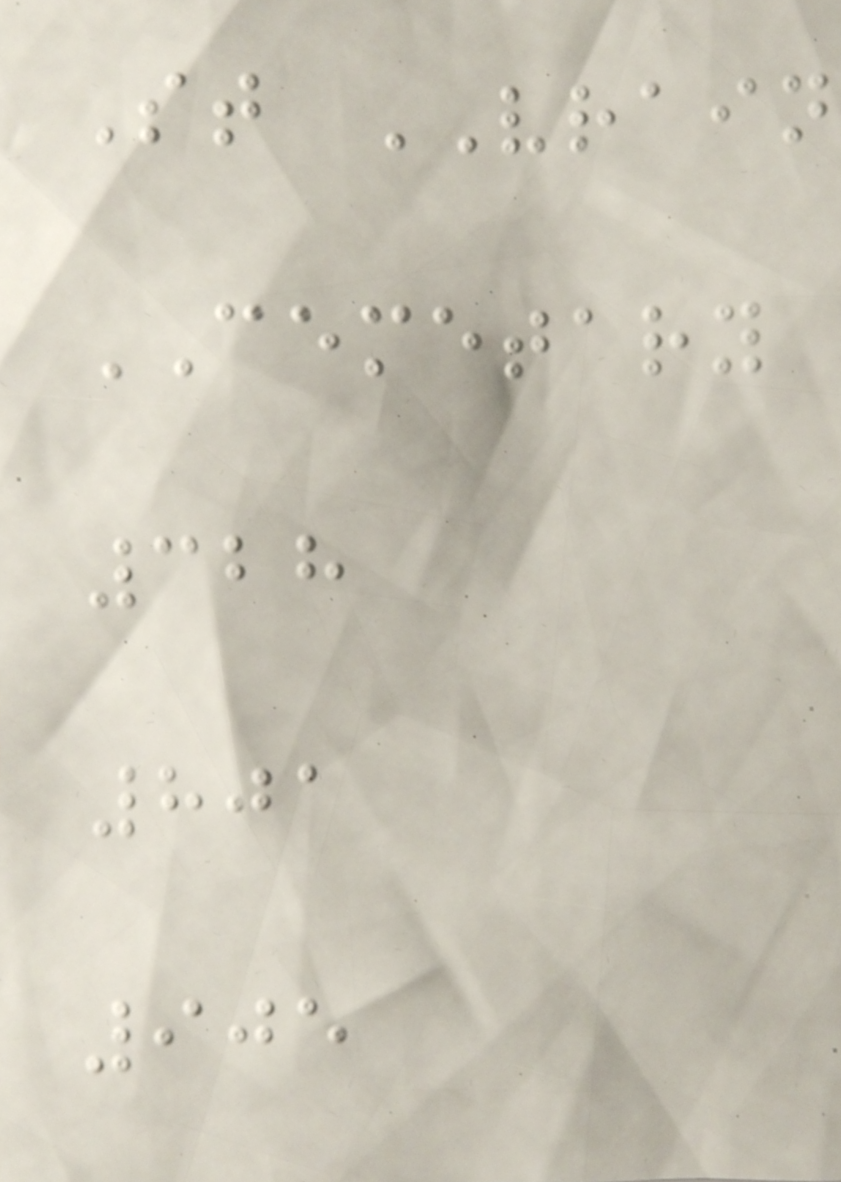St VRAIN
CEMETARY
328
801
905
